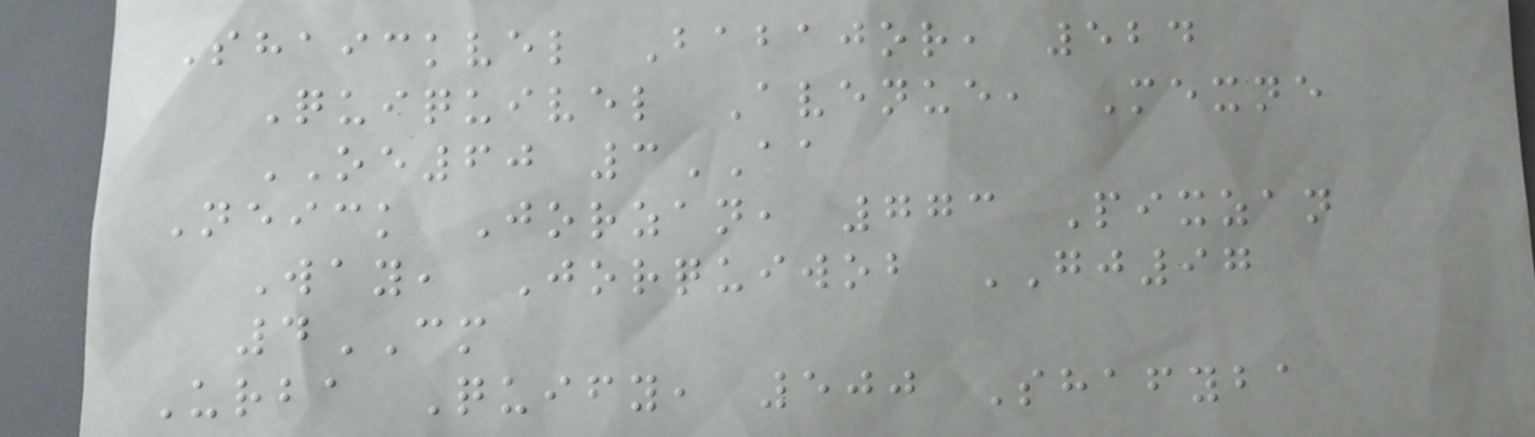Shaickvel Babajor, 524
Quiquivel Avenue, Mexne
OE60 3AA
Neick Jorzan, 773 Pixzan
Way, Jorquiwob GJ97
4CM
Urba Quify, 500 Shafyba
